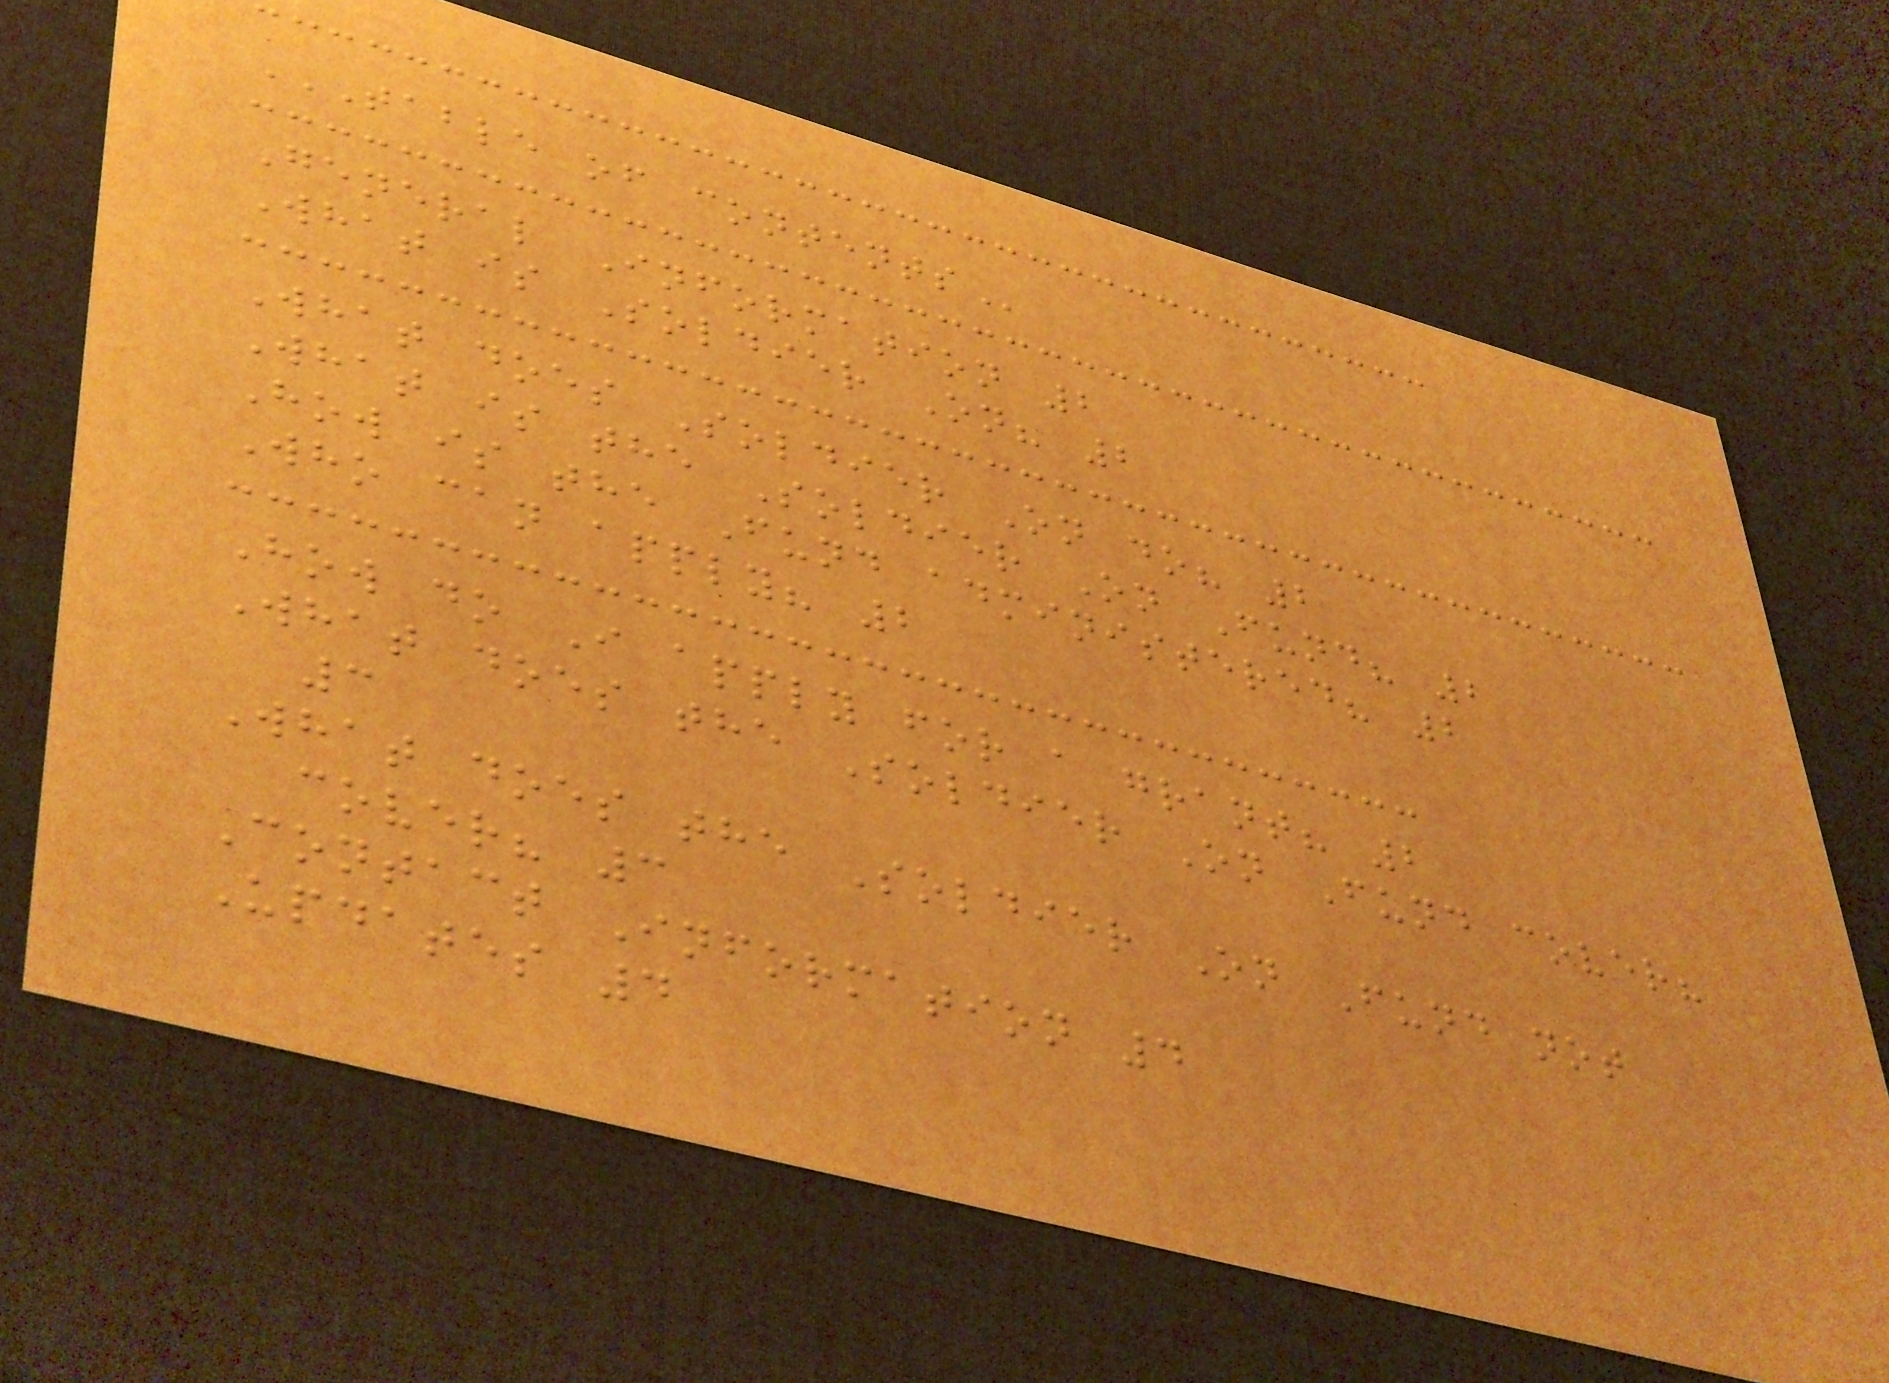TABLE OF CONTENTS
General Information 2
What is Soldier On? 2
What does Soldier On do? 2
What is the Soldier On Fund? 2
How is the Fund administered? 2
Who can apply? 2
How do I apply for a grant? 2
What does the Soldier On Fund cover?
3
What does the Soldier On Fund not
cover? 3
Contact Information 4
Updates 4
